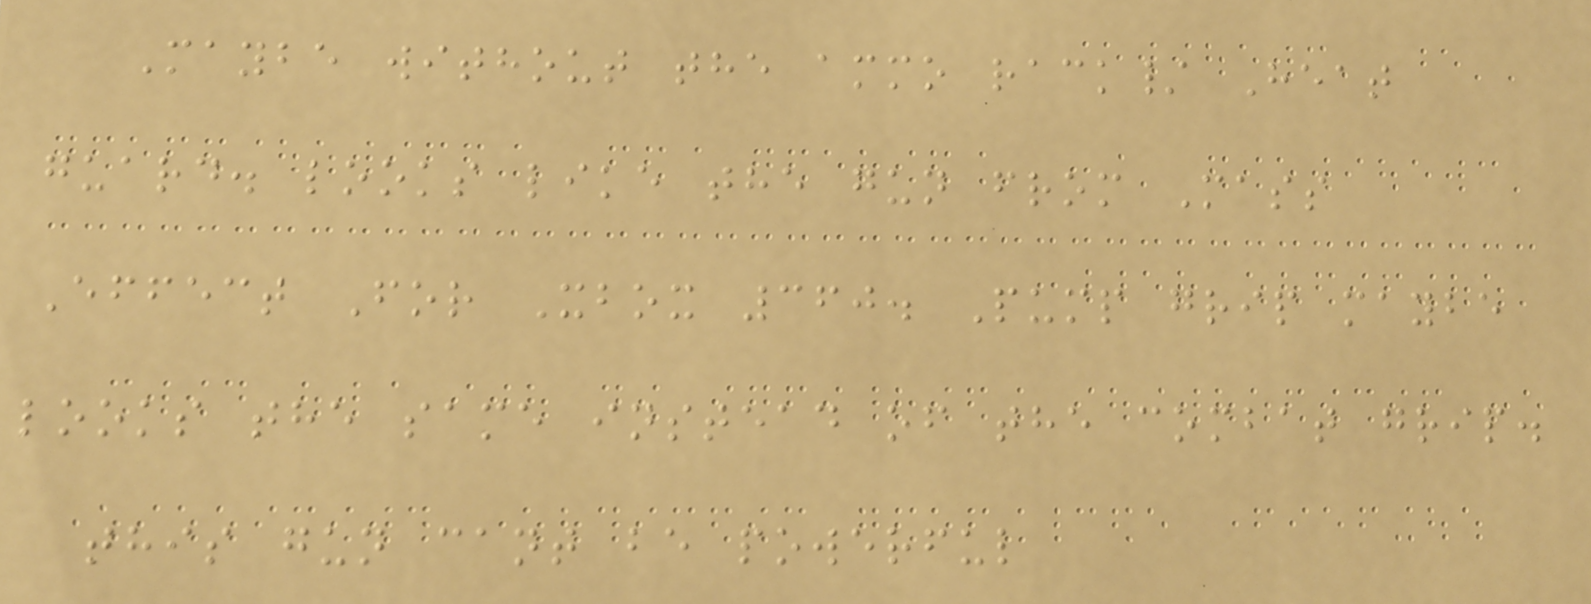Maybe without the ammo rack/ Heat
guard. looks like the gun from Mass
Effect For Xbox 360. Pump grip maybe
looks the same instead of the combat grip.
this gun cant be powerful
